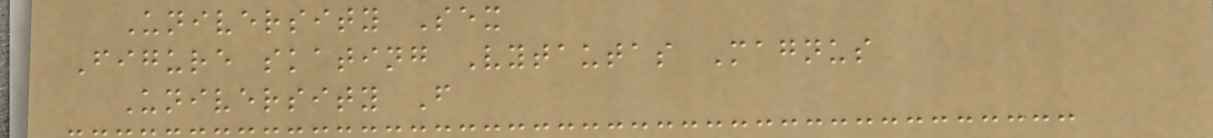University Sex
Figure skating Vytautas Magnus
University F
